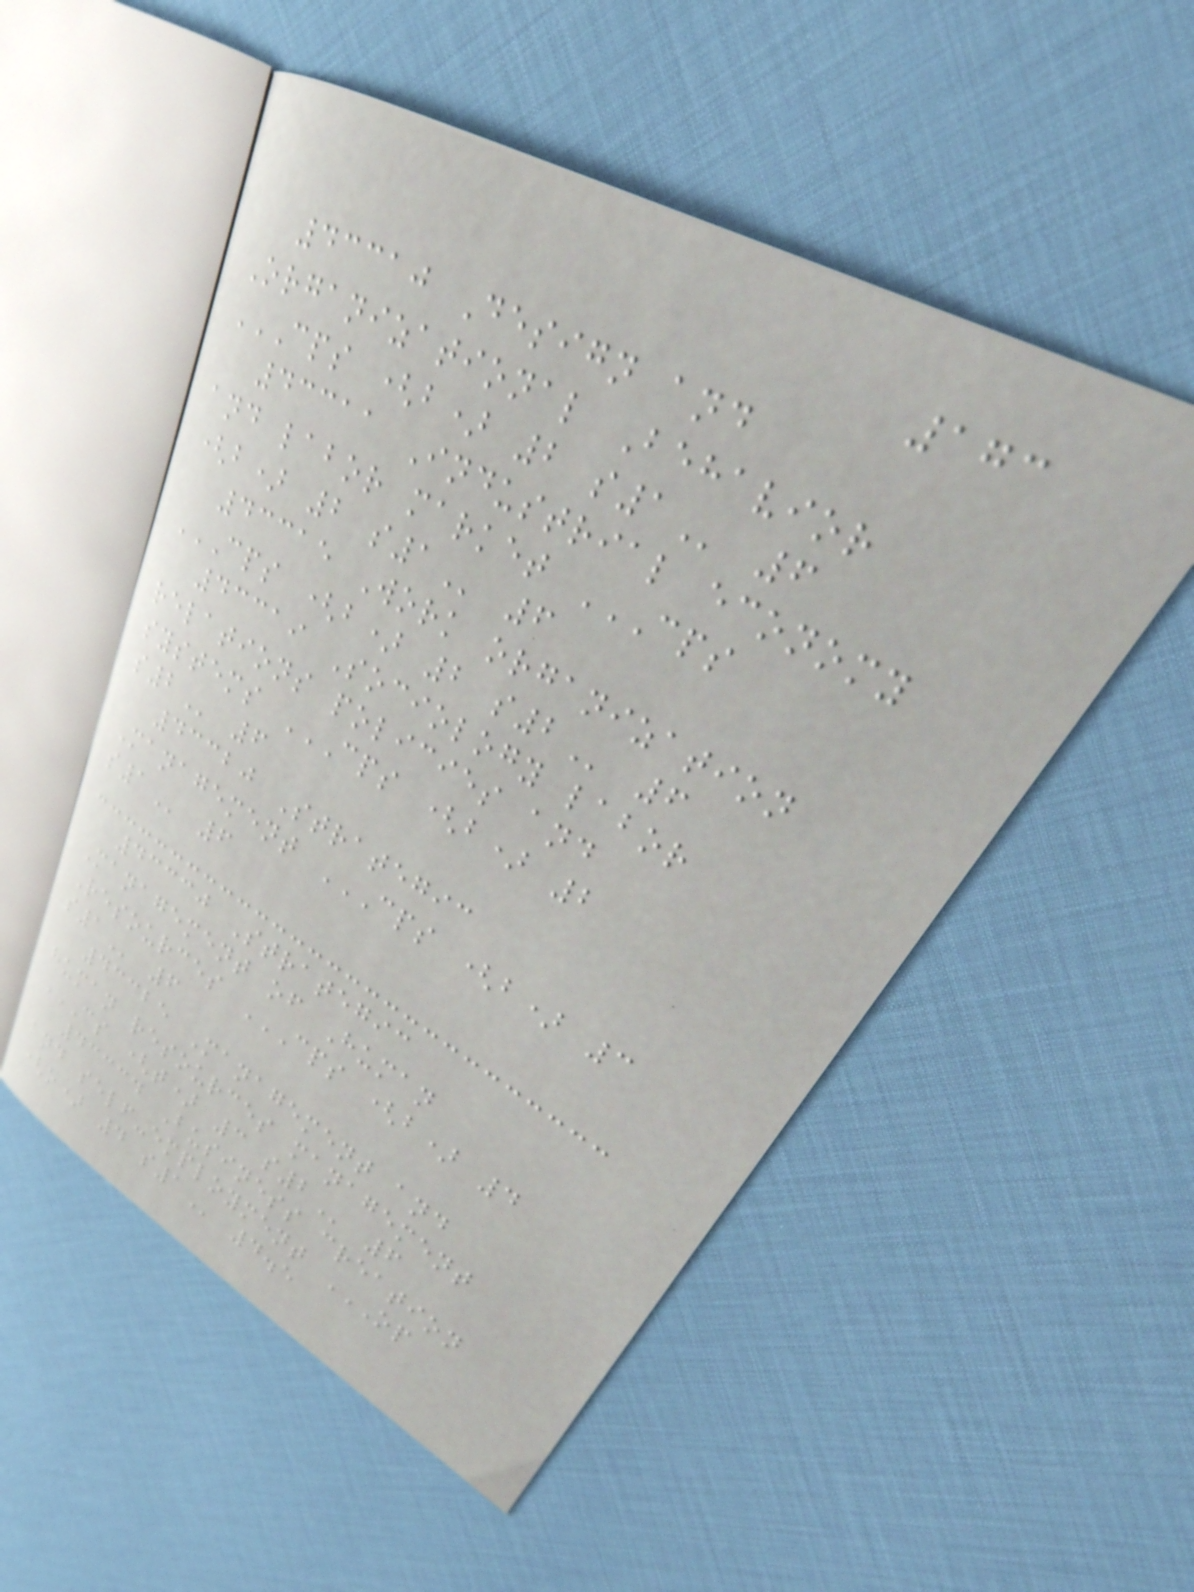173
43310 Design and
Organizational Behavior
CPS (B) 2 S1 6
43311 Industrial economy
and labor market CPS
(B) 2 S1 6
43315 Work organization
CPS (B) 2 S2 6
43319 Sociology labor
relations policies and
systems CPS (B) 2
S2 6
43320 Strategic
Management CPS (B) 3
S1 6
43330 Strategic
Management of Human
Resources CPS (B) 4
S1 6
43325 Management and
human resources management
CS (T) 3 S2 6
43334 Business creation
and self-employment OP
(O) 4 S1 4.5
